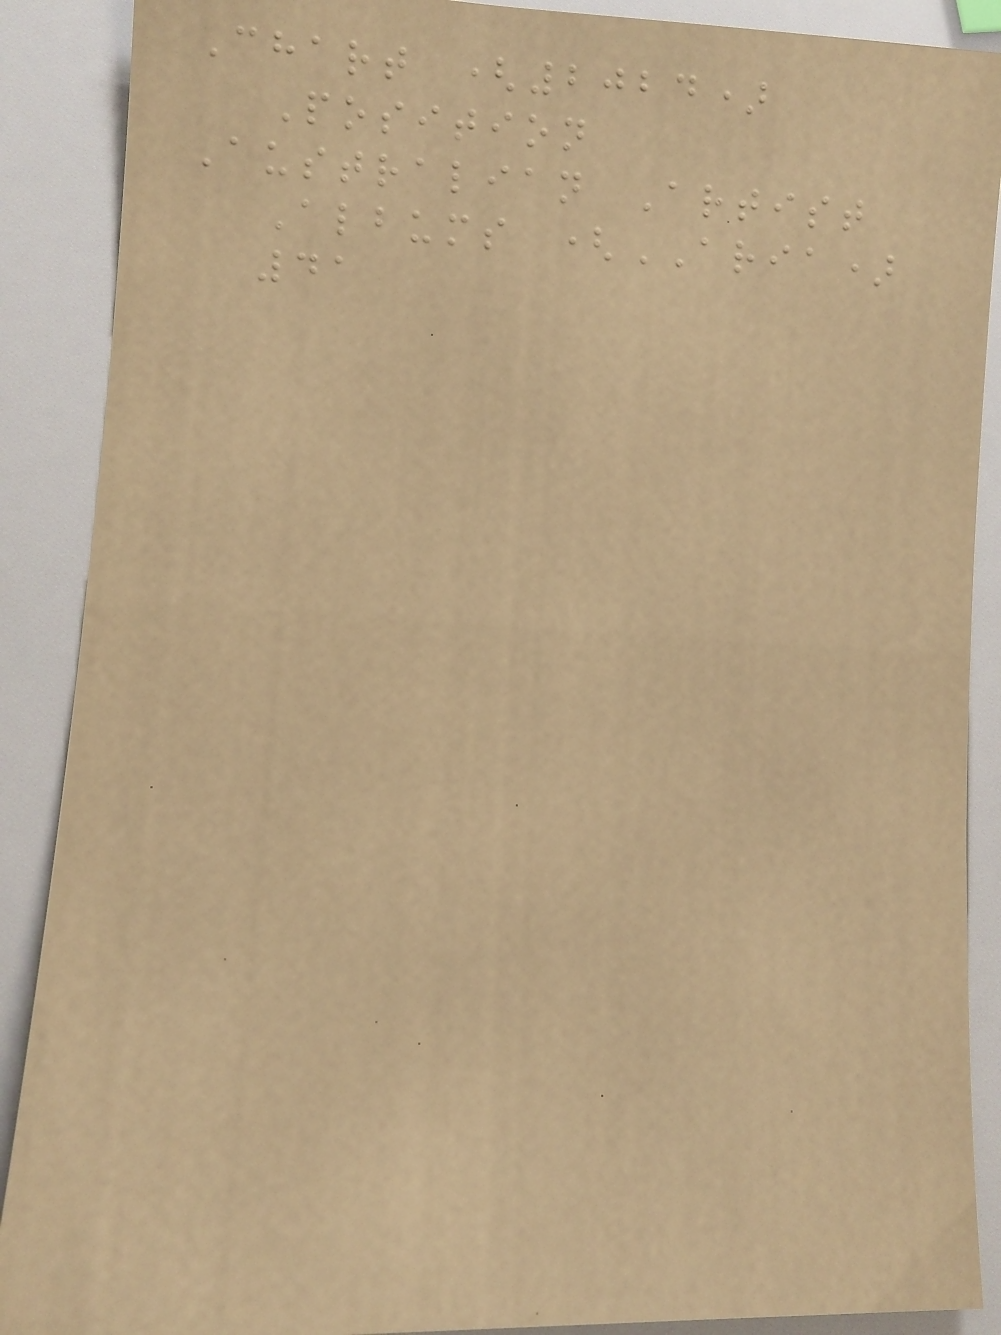Chart (2024)
Position
Australian Artist
Albums (ARIA)
41
